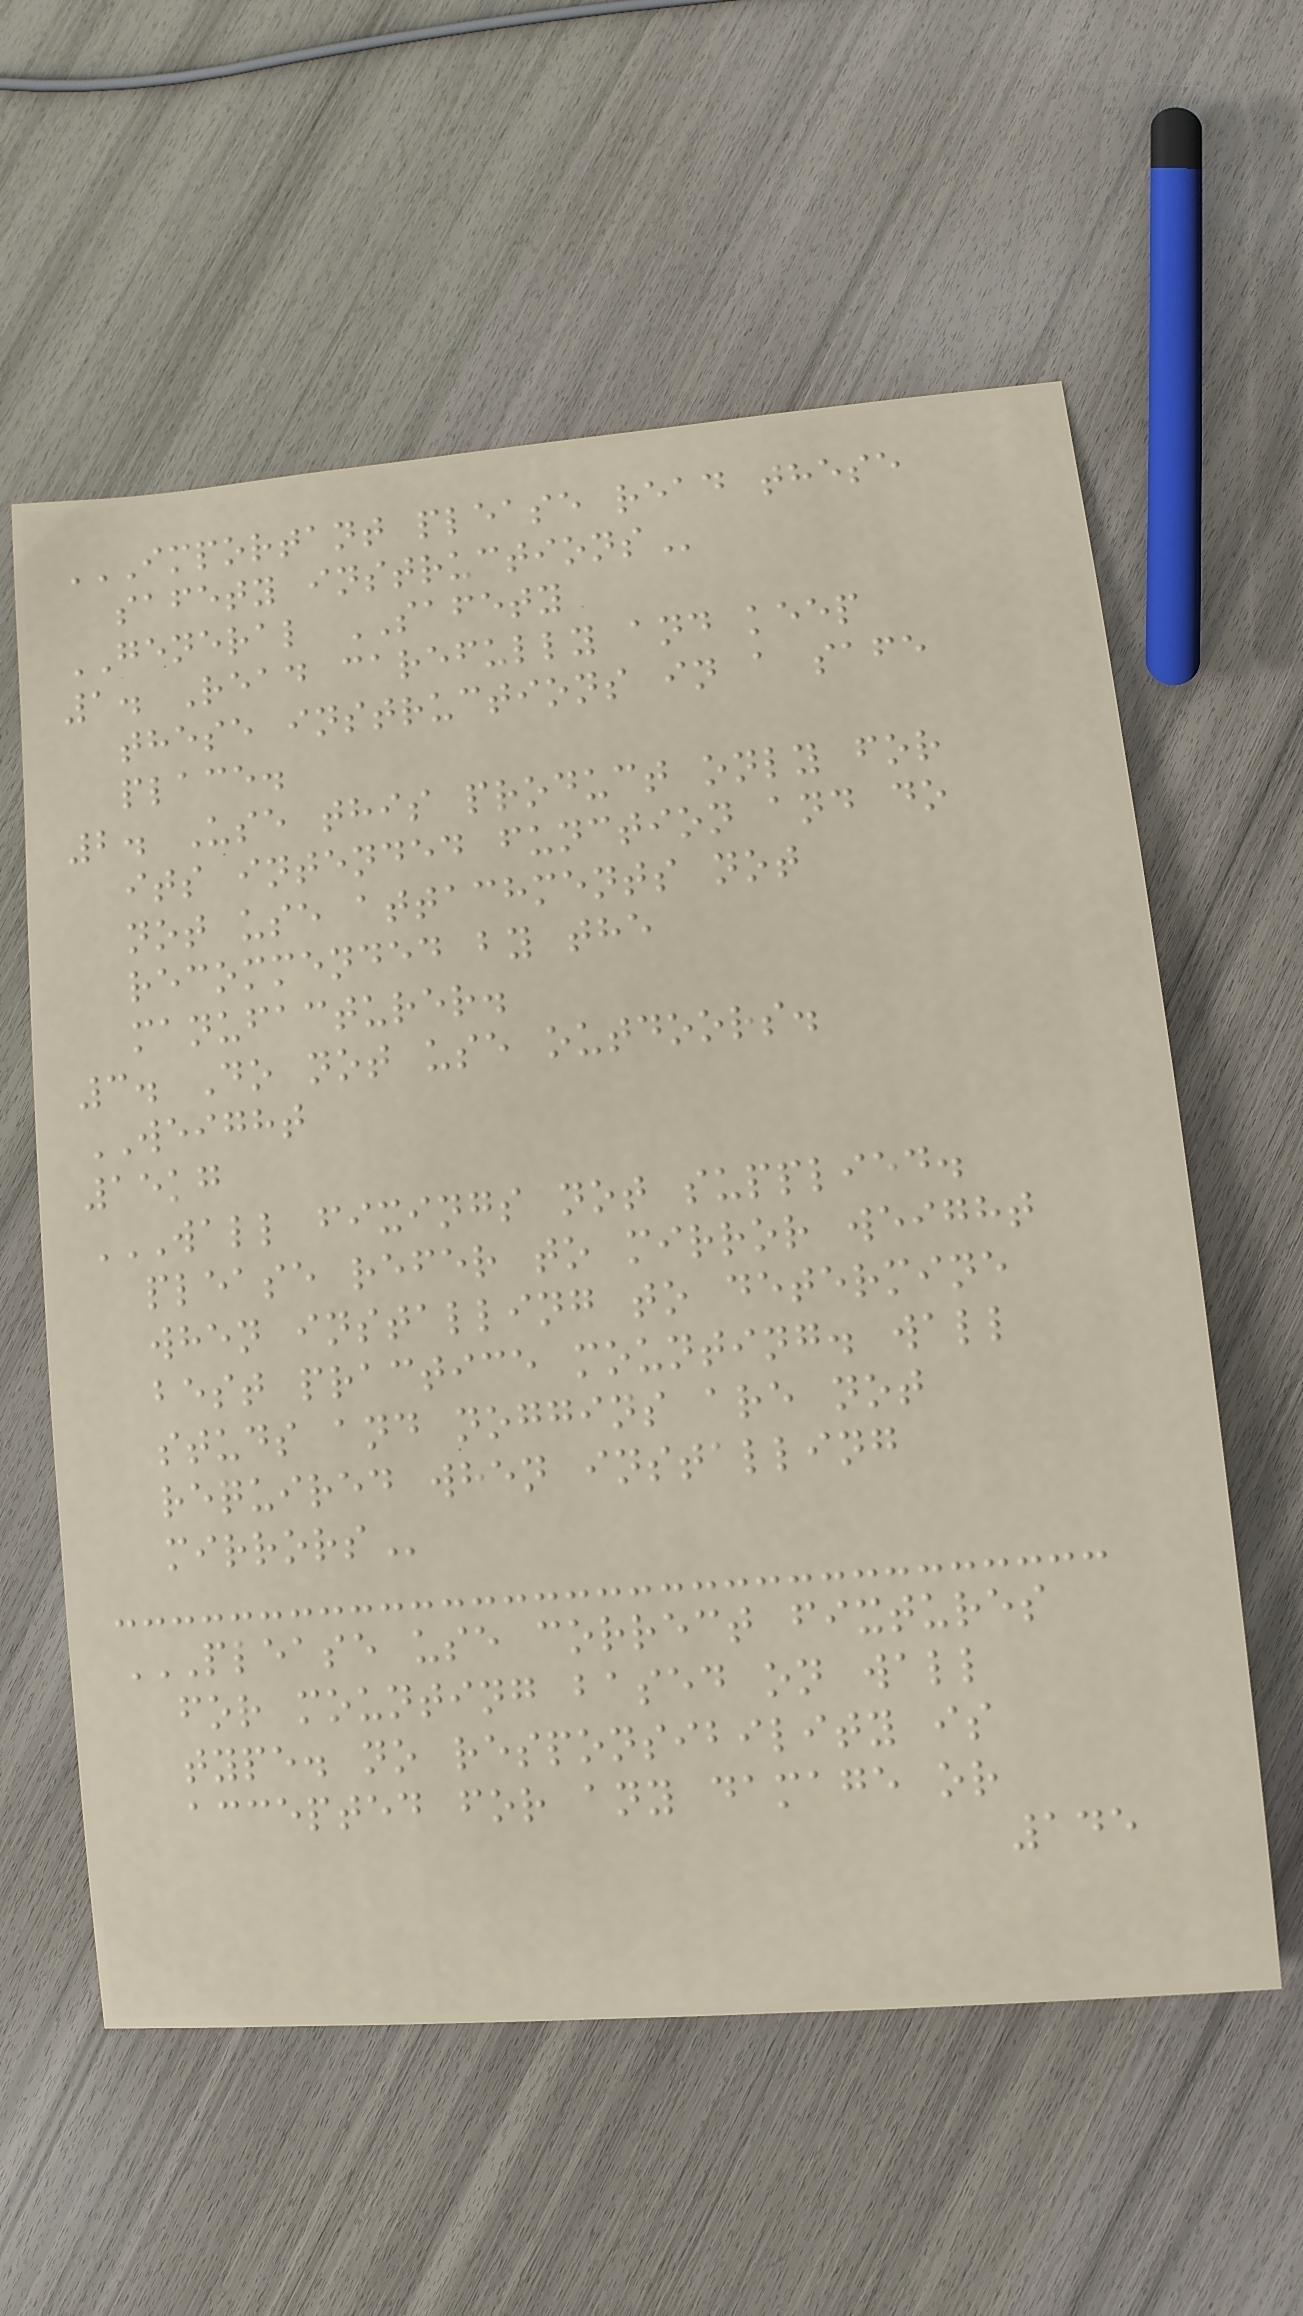IMPORTANT PLEASE READ THESE
SAFETY INSTRUCTIONS
GENERAL SAFETY
1. Read carefully and keep
these instructions in a safe
place.
2. Use this product only for
its intended function and do
not use attachments not
recommended by the
manufacturer.
3. Do not use outdoors.
WEIGHT
15kg
WALL FIXINGS NOT SUPPLIED.
PLEASE REFER TO MIRROR WEIGHT
WHEN INSTALLING TO DETERMINE
BEST PRACTICE MOUNTING. WALL
STUDS AND NOGGINS ARE NOT
REQUIRED WHEN INSTALLING
MIRRORS
PLEASE USE CORRECT FIXTURES
FOR MOUNTING BASED ON WALL
TYPE. NO RESPONSIBILITY IS
ACCEPTED FOR ANY DAMAGE OR
145
